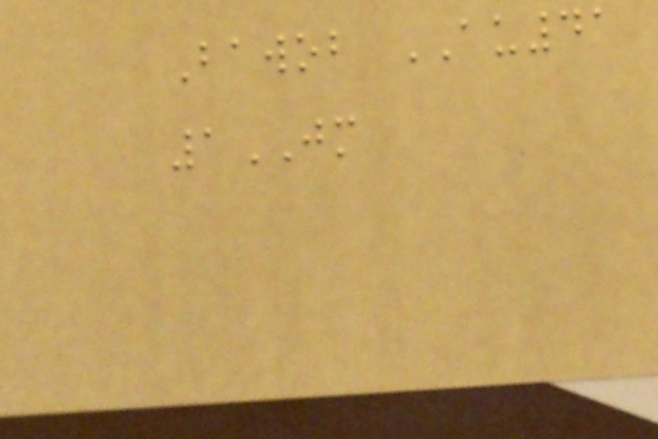Bawob AU41
1JM
